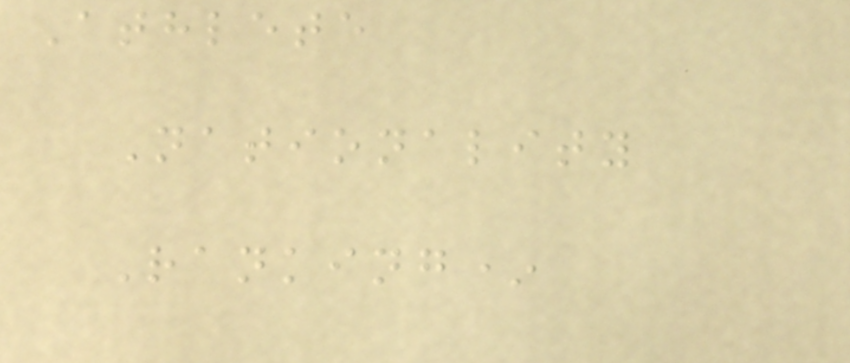Athlete
Nationality
Ranking*
